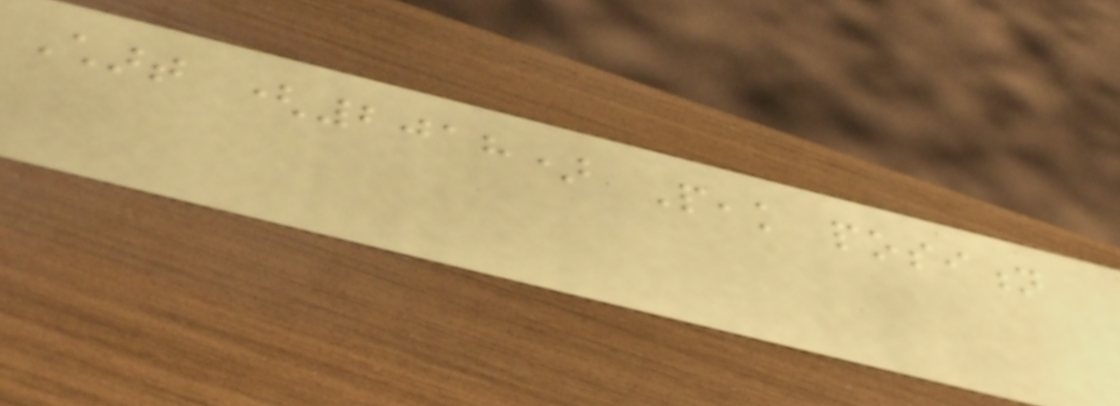Chart (2018) Peak position
